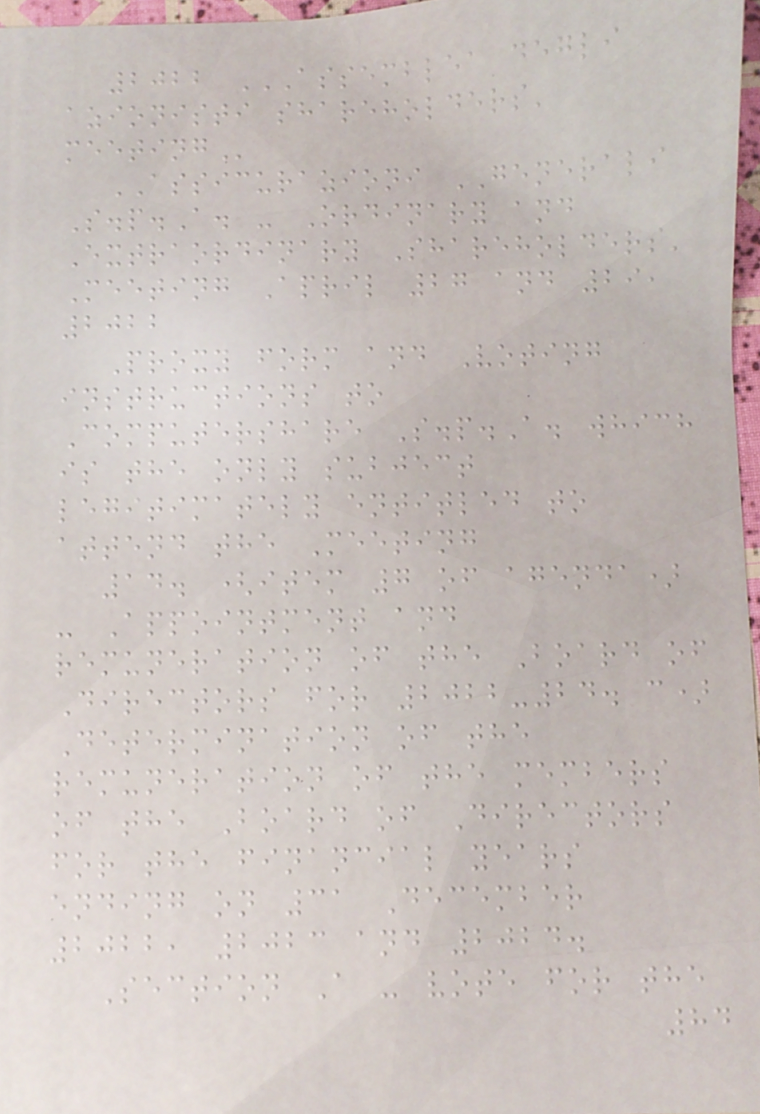2022 ASSEMBLEA DEGLI
AZIONISTI SHAREHOLDERS'
MEETING
ASSICURAZIONI GENERALI
S.p.A. - Ordinary and
Extraordinary Shareholders'
Meeting April 27 and 29,
2022
Proxy form and Voting
instructions to
Computershare S.p.A. which
is the only subject
legitimately entitled to
attend the Meeting
14. (item 7 of agenda)
- Appointment and
remuneration of the Board of
Directors for 2022-24. c)
Determination of the
remuneration of the members
of the Board of Directors
for the financial years
ending on 31 December
2022, 2023 and 2024.
Section A - vote for the
84
